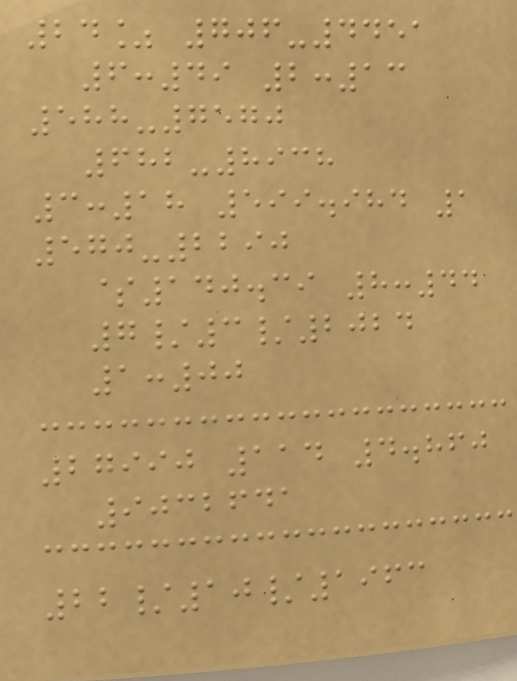24% 706-4451
6:49 2:13
588-7570
682-8938
3:18 599.984 1
570-2290
$140.39 8:44
7/3/2024
1:00
27990 114 4.860
9032641
22/10/1963
